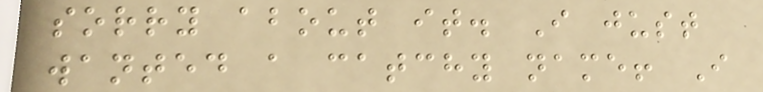sorry about it. I just
wanted a catchy name! I
